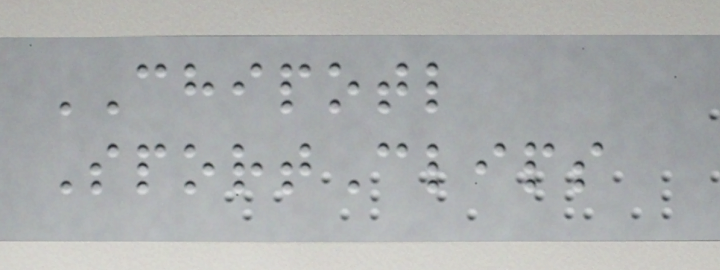CHIPOTL
SportClips
